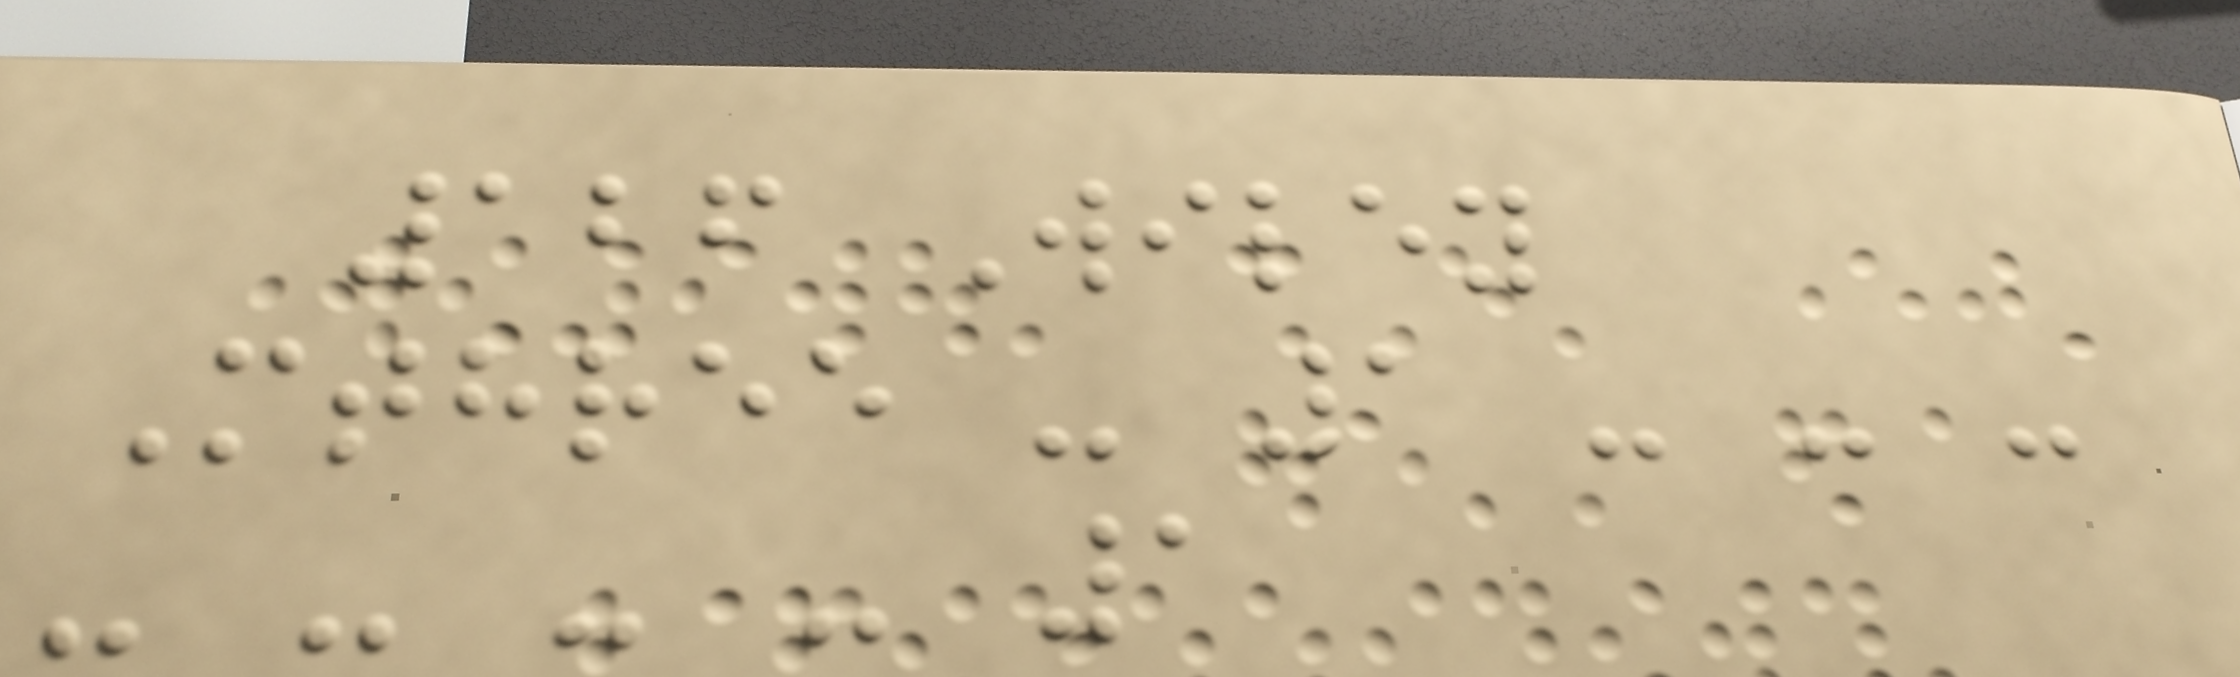126 Wiley
Mthree - 1 - - -
- - - - 1
